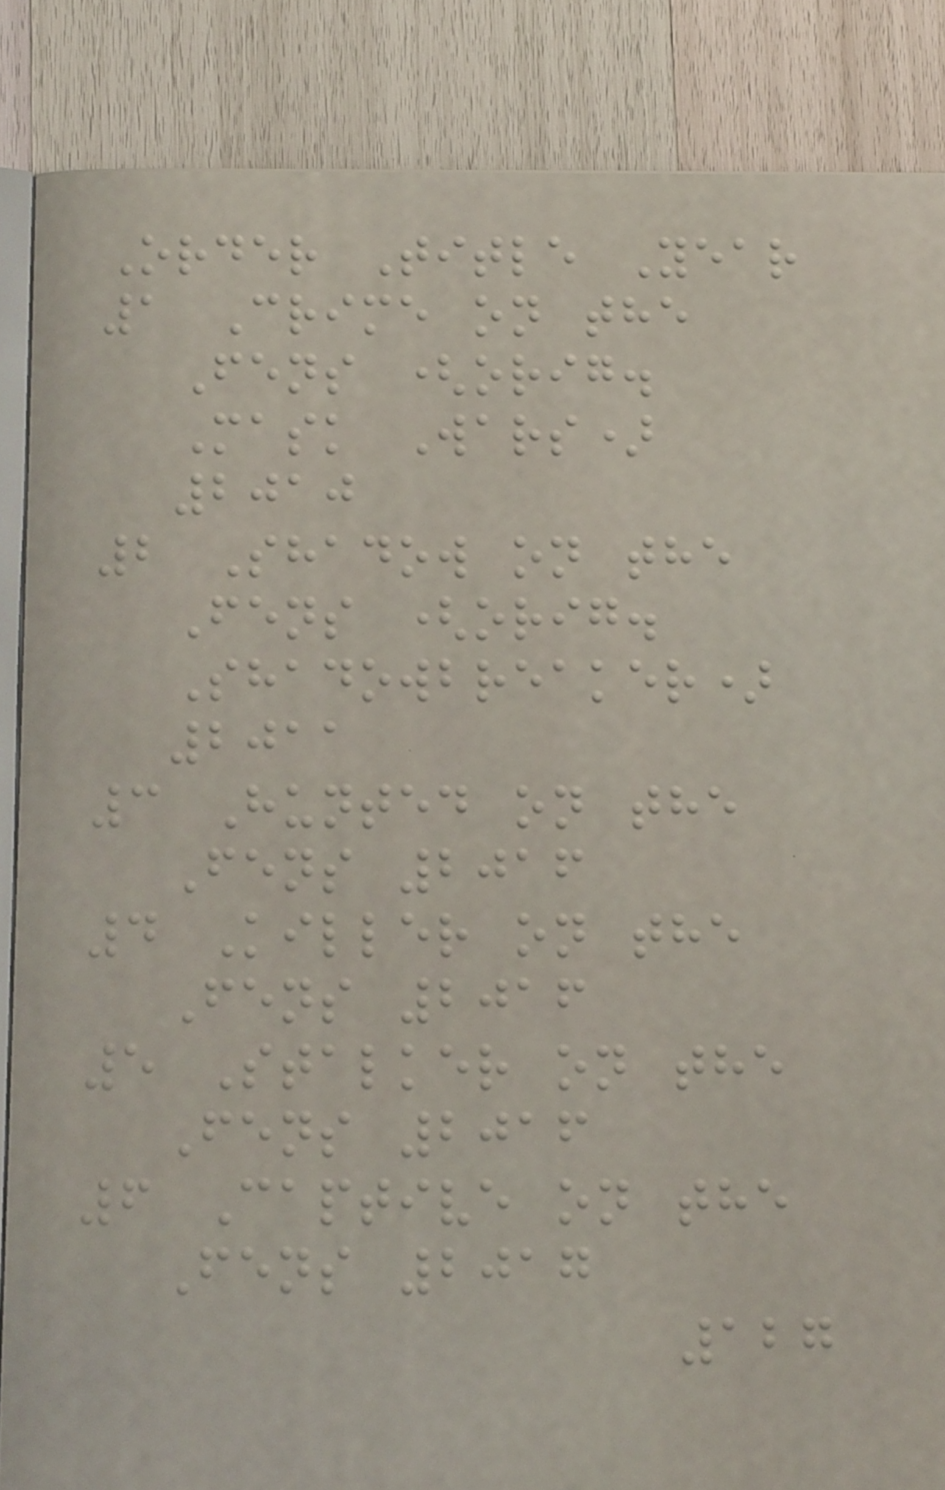Order Title Year
1 Crime on the
Fens (orig.
Mask Wars)
2010
2 Shadow on the
Fens (orig.
Shadowbreaker)
2011
3 Hunted on the
Fens 2016
4 Killer on the
Fens 2016
5 Stalker on the
Fens 2016
6 Captive on the
Fens 2017
127
